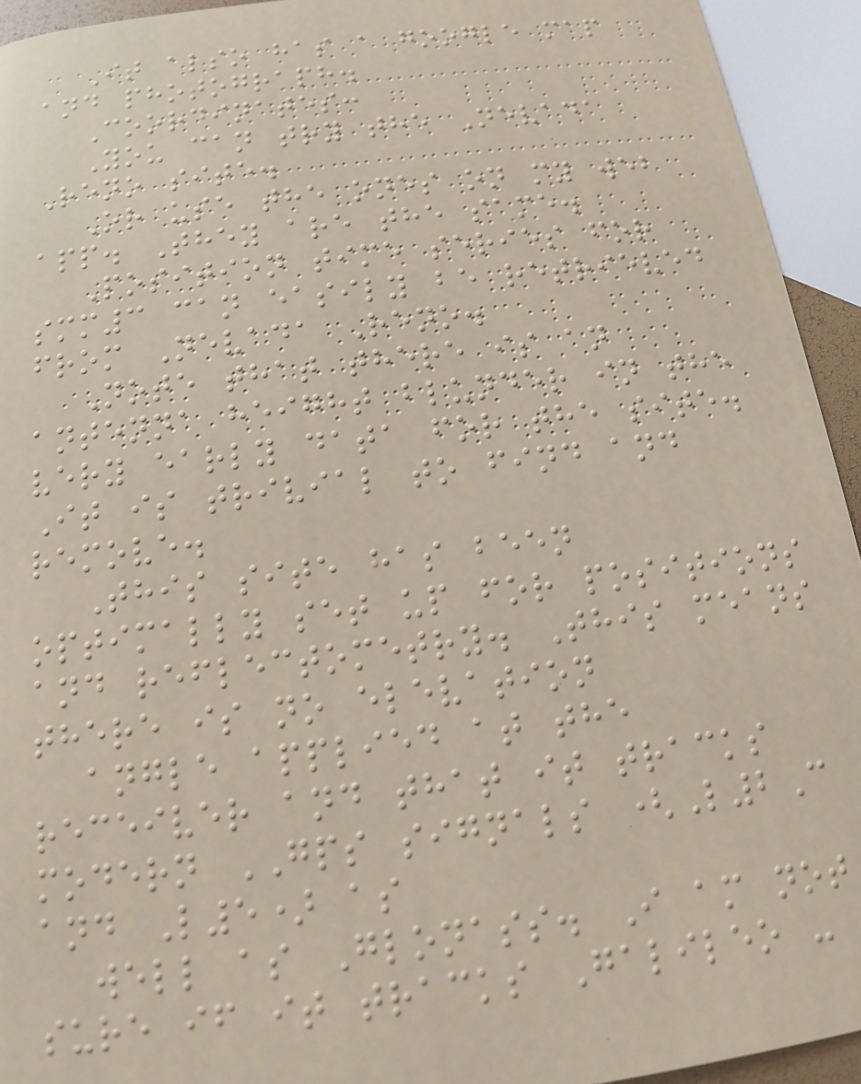It also has a google map
and photograph.
Coordinates:
You can try the Nevada
Reno site.
Or use the ones on my web
app. They are the same.
Position time series for
smm3 can easily be retrieved
from Nevada Reno.
Note that there is an
antenna height blunder in the
very early data for the site.
It is trivial to find and
remove.
This site has been
optimally set up for positions
and reflectometry. This means
there is no elevation
angle applied at the
receiver and that it tracks
modern GPS signals (L2C
and L5) as
well as Glonass. I am not
sure if it tracks Galileo -
